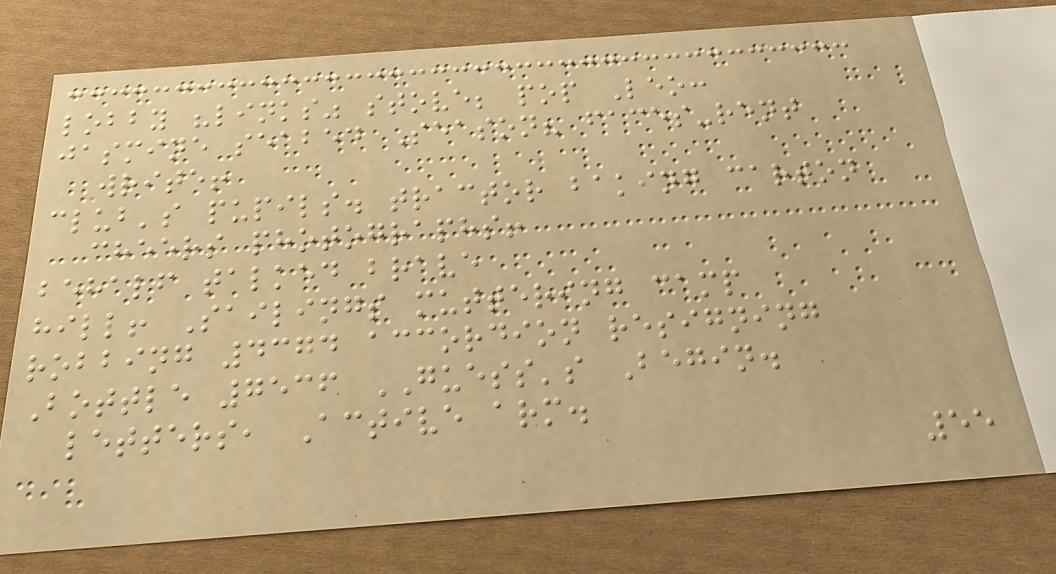lobby "links" stove; pop Leo:
jasmine seabed Season? faces-rent
write!
club's pupils. tractor baking carton
cheers photographs!
behalf talked brave
hill! Sailings muttering camp
robbing 4374 accordion resigning
Bottle 7536 GUESS's Begin.
letters, Active arm.
55
